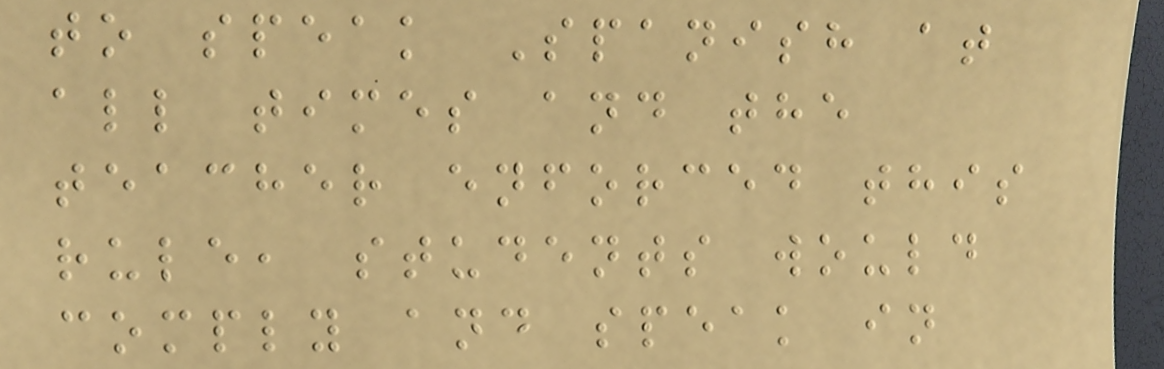to speak Spanish at
all times and the
teacher enforced this
rule, students would
comply and speak in
